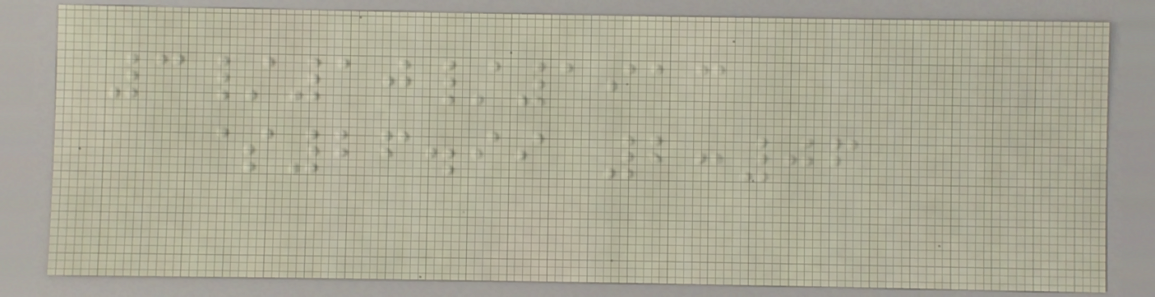3/10/1913
$26.99 2:06
